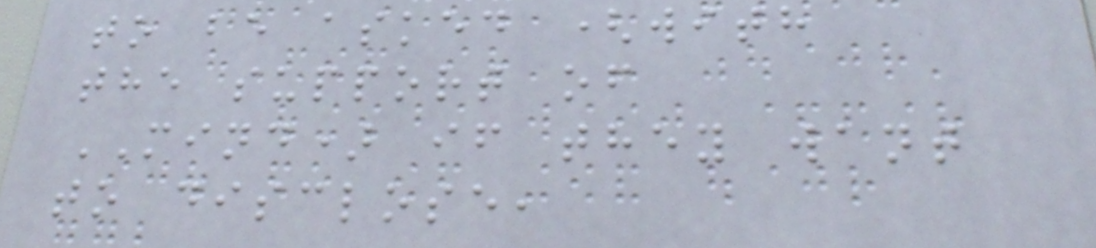to be asked (with
the support of
MIND) if they want
to disclose,
